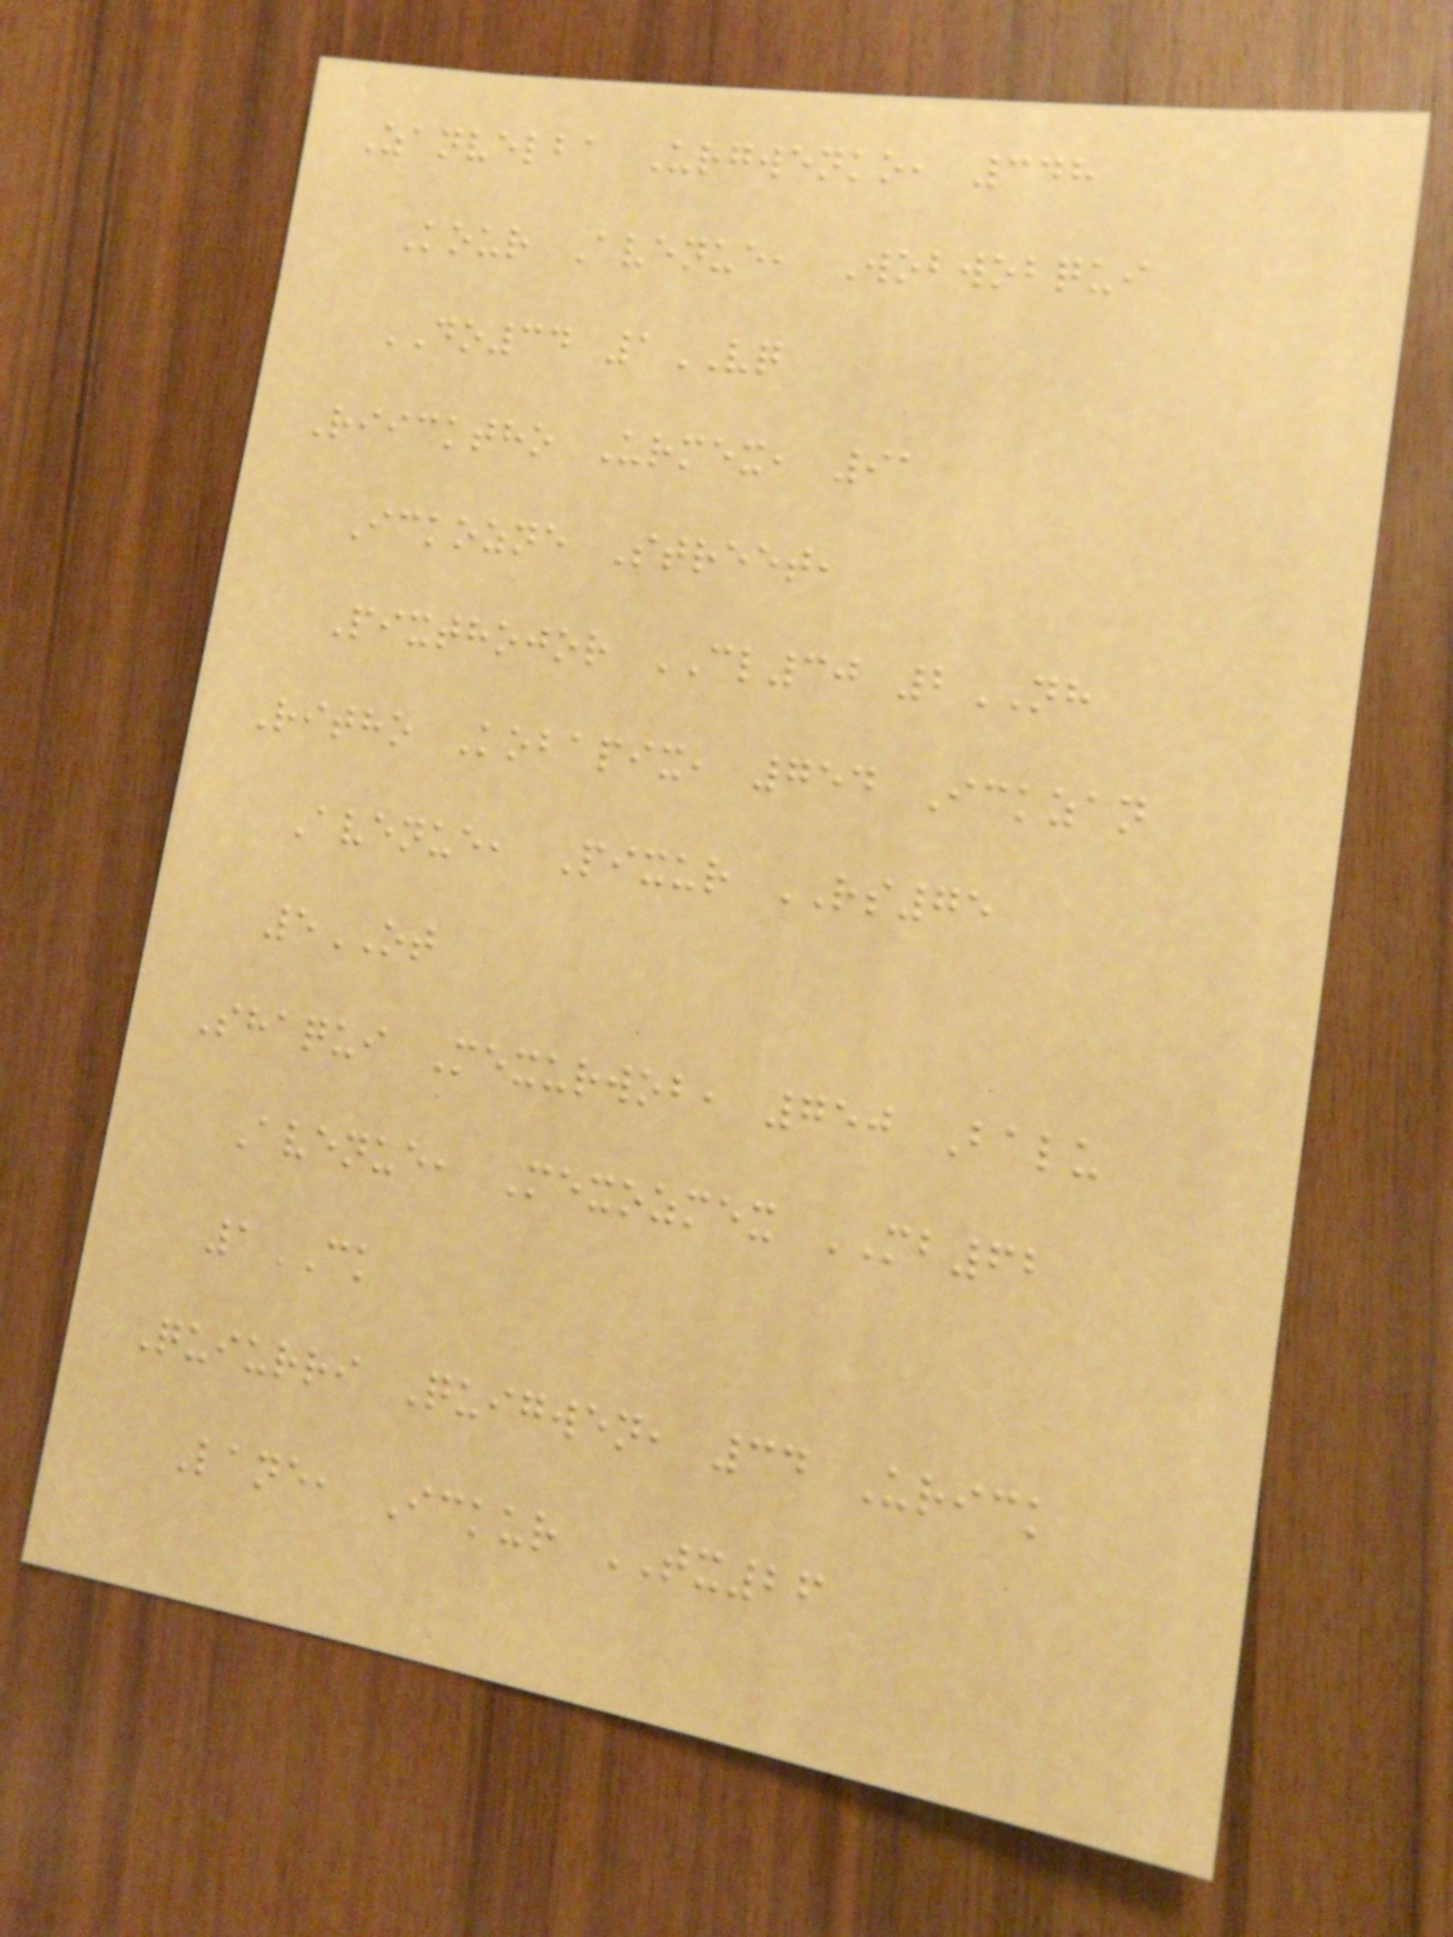Zanvelba Urgwenko, 348
Kour Avenue, Wobwobqui
DO34 1VQ
Riicktho Urmex, 91
Ickozne Street,
Pixthojor CL30 2NH
Ritho Kobapix, 754 Ickzan
Avenue, Pixur RS75
5OT
Shaqui Mexurwob, 750 Balu
Avenue, Mexozmex MB62
1CK
Quiurri Quigwen, 34 Urick
Lane, Ickur TX26
